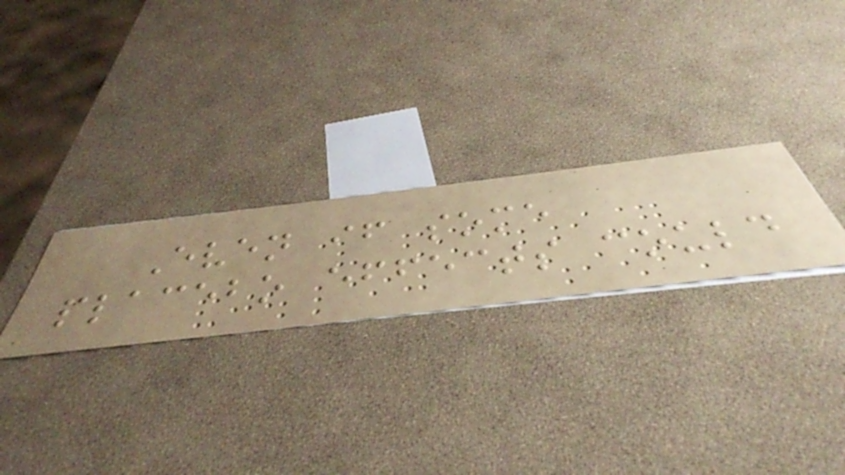Even if some
placebo effects could
